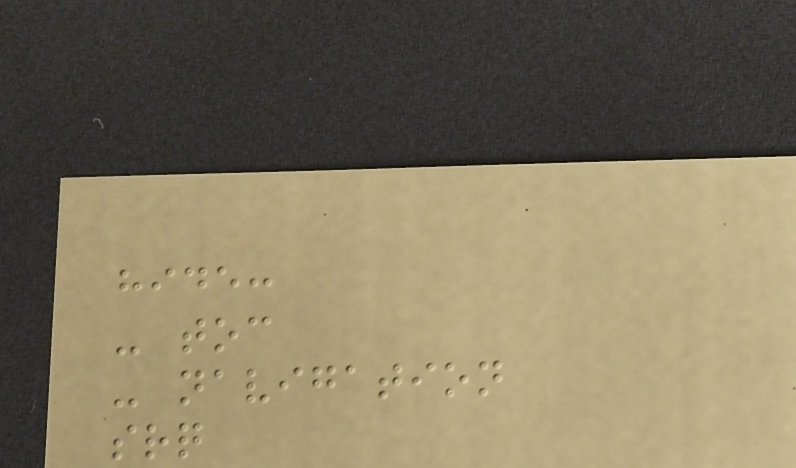hide:
- toc
- navigation
srq
